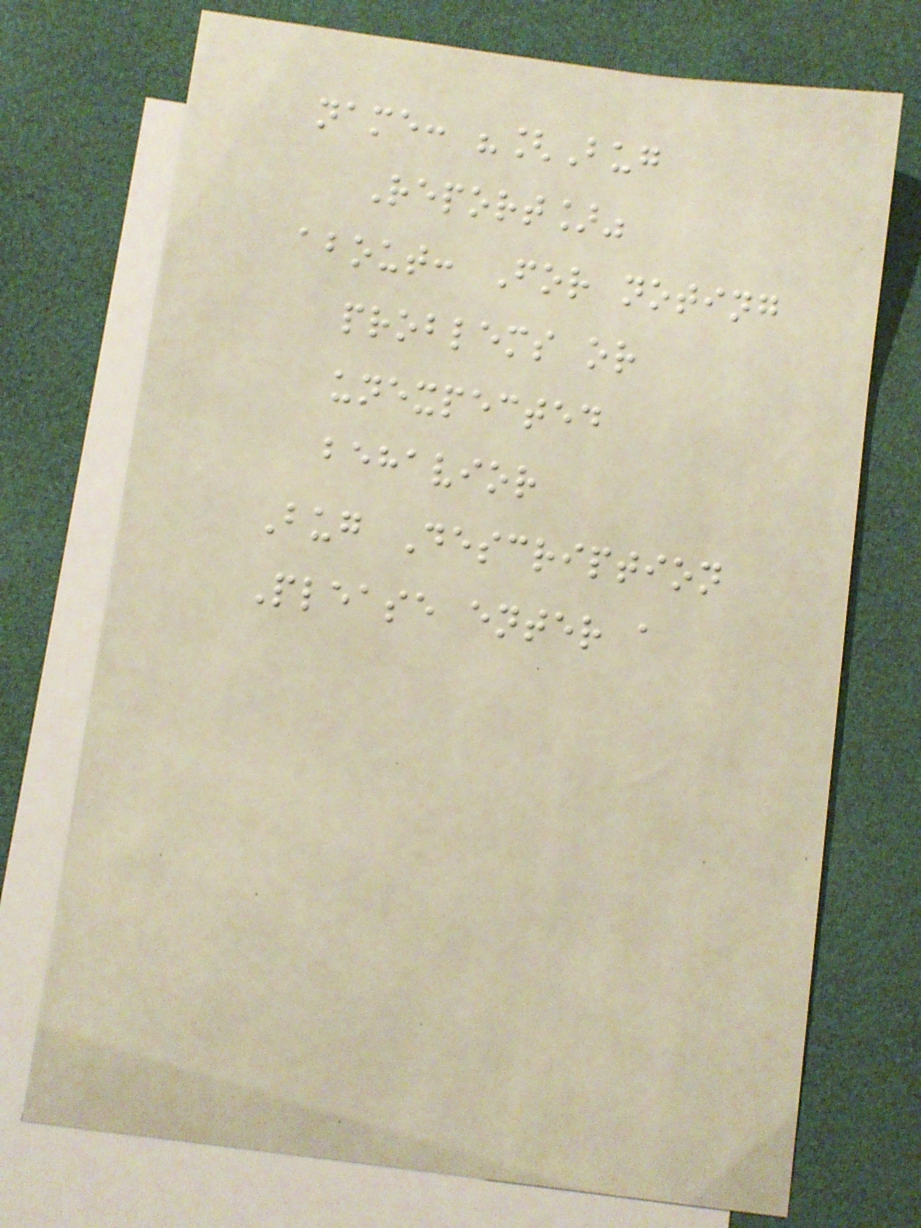name: "[Bug
Report]"
about: For noting
problems or
unexpected
behavior
Bug Description
Please enter a
